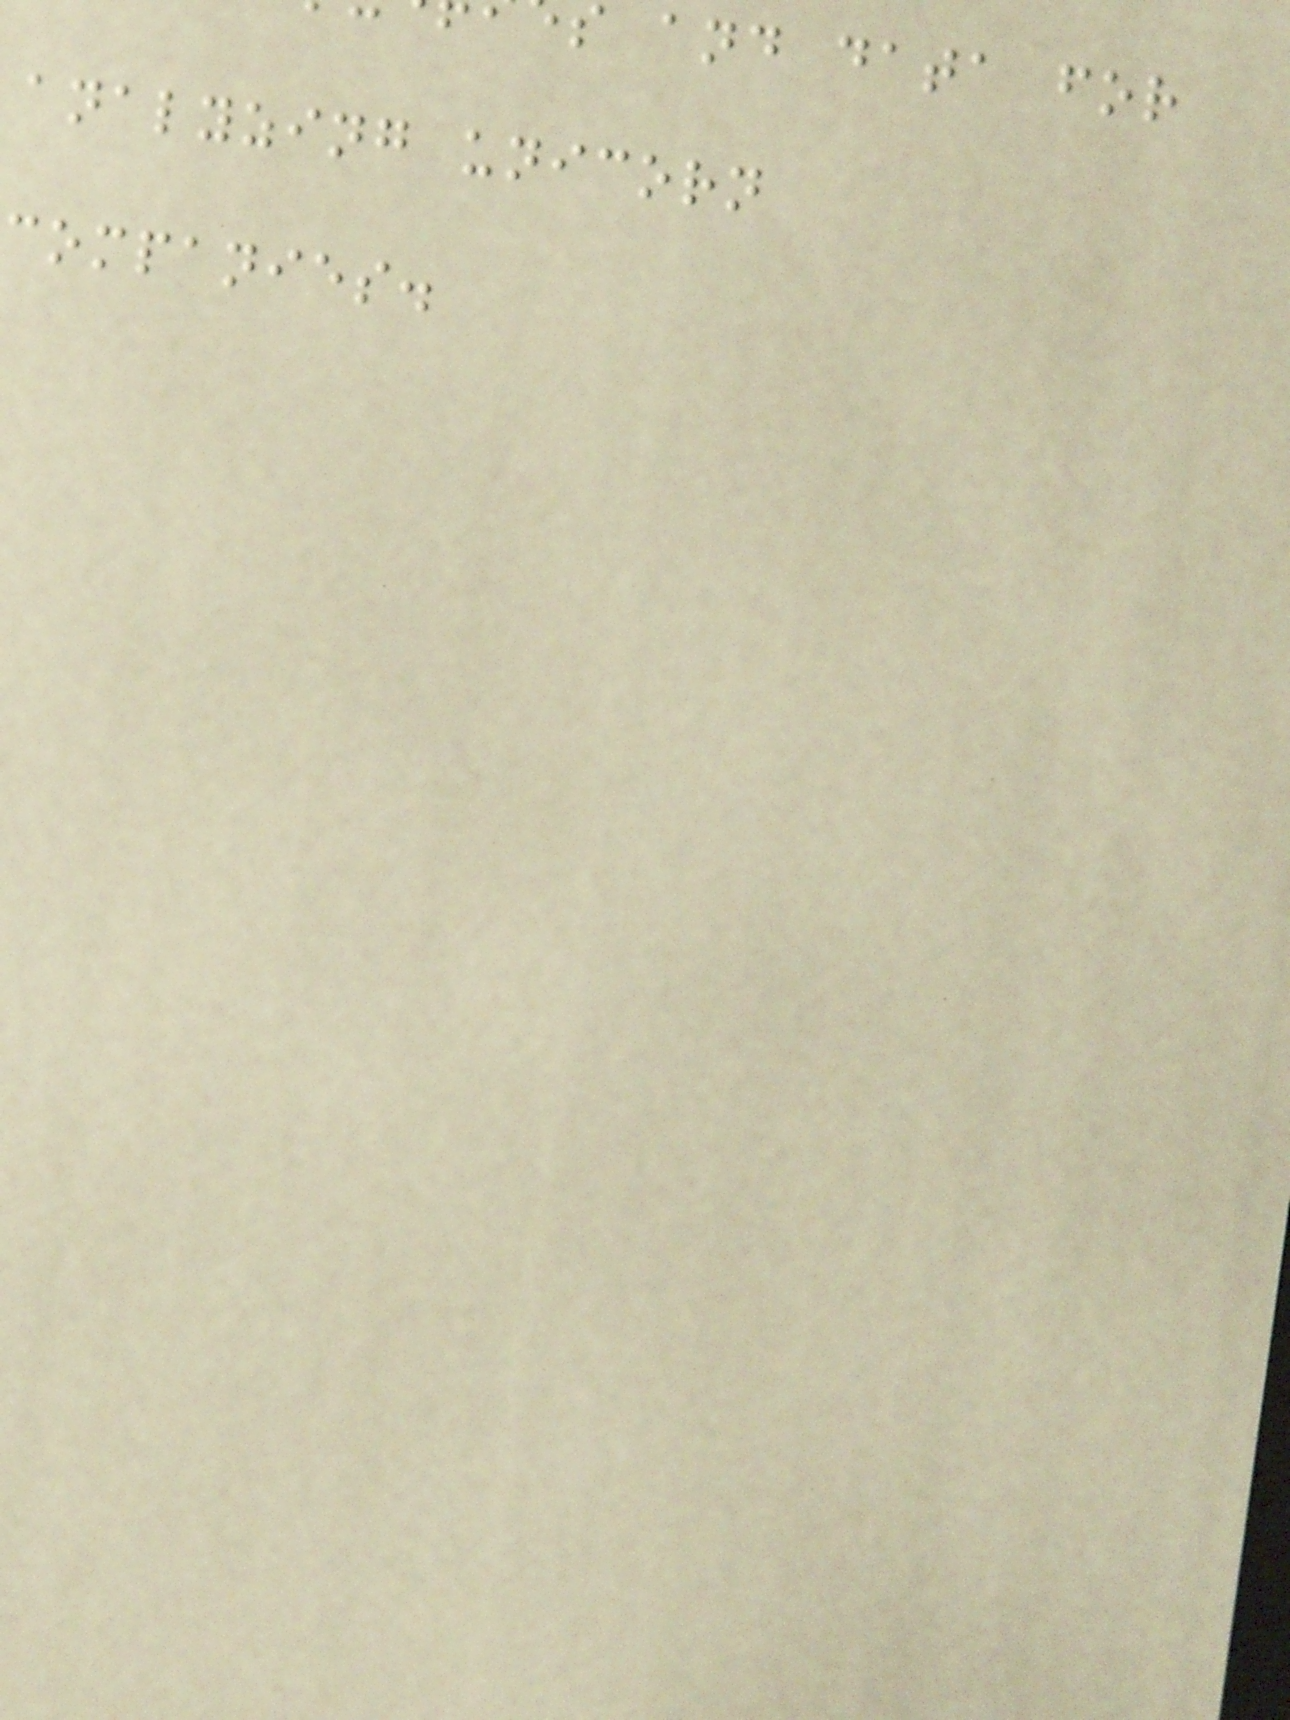and data for
analyzing unicorn
companies.
